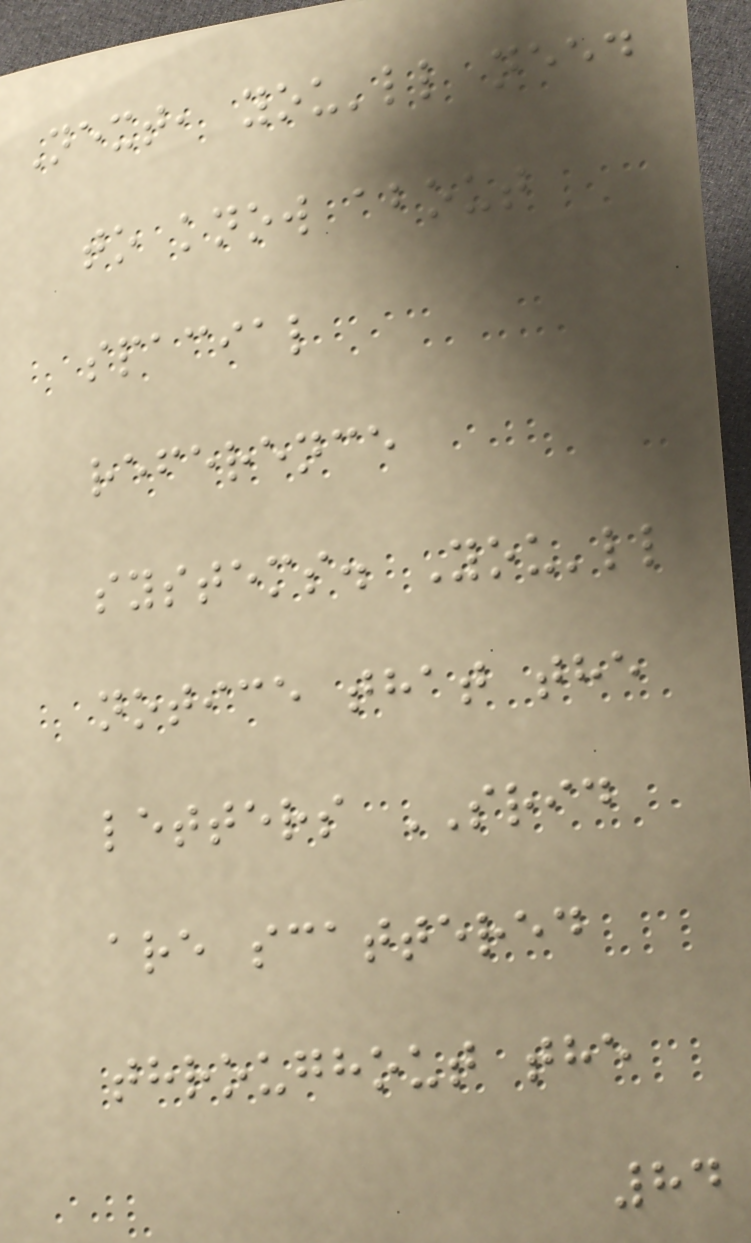Next, you'll need
to know about
spacial
reference
systems. You'll
notice that the
letters SRID
are scattered
throughout the
84
